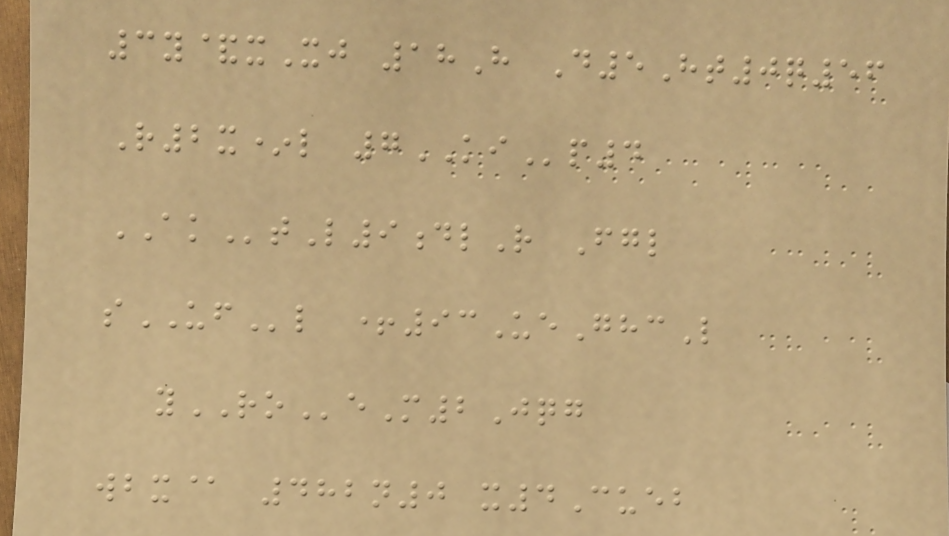3y&xXj 18H D5Ht0q56
R2x*l 7KIp4
AKtL9dlR Fgl
sUFl +93UeGhcL
yROeM2Jqg
wbx@ 482n0 x4Cueb
